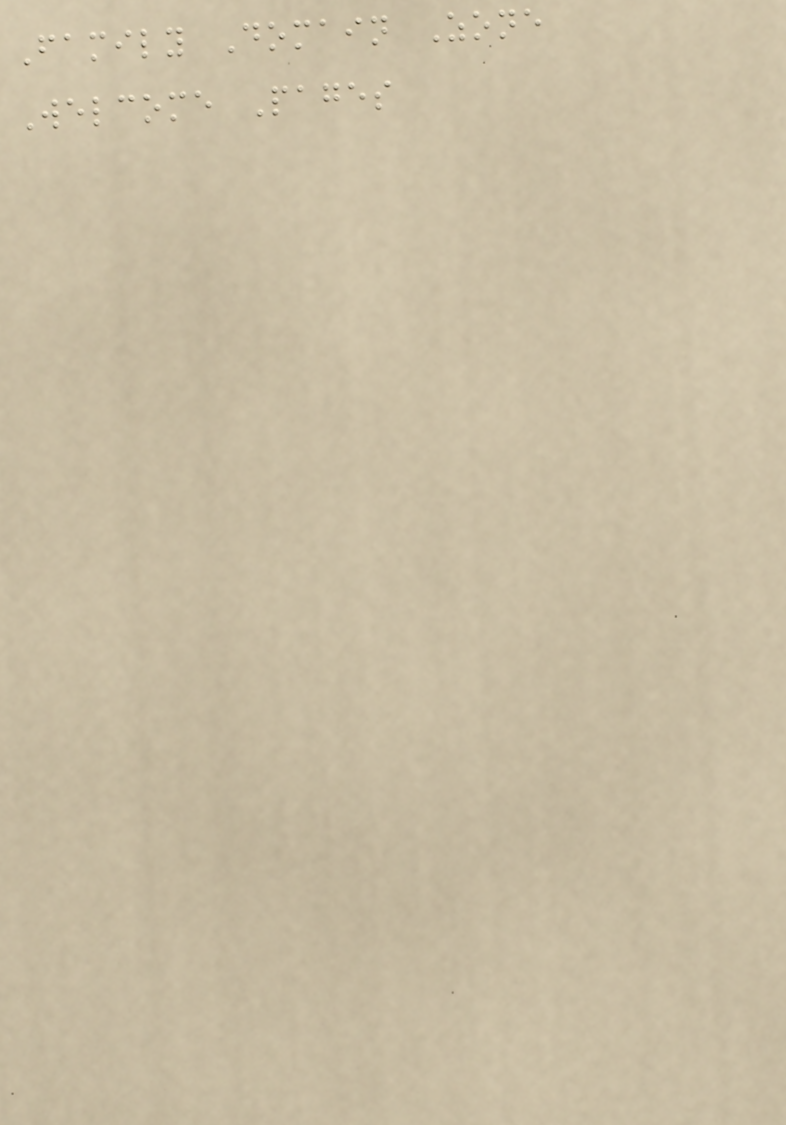Family Domain Zone
Welcome Pages
